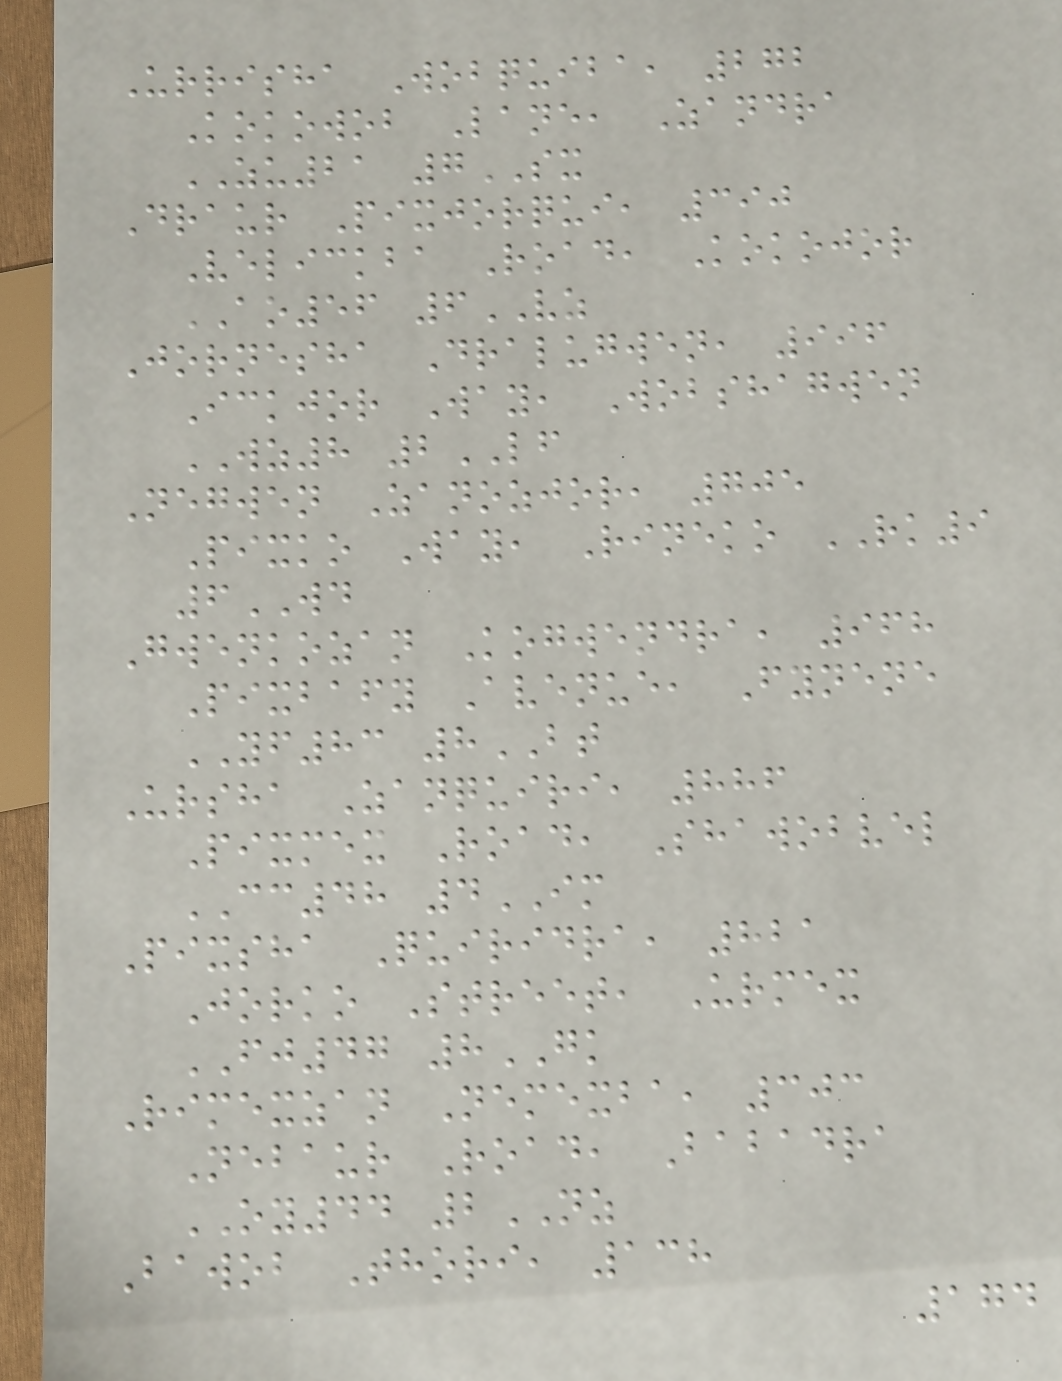Urrisha Wobquiba, 272
Kokowob Lane, Zandra
ZU21 7SX
Draur Pixjorqui, 390
Velickba Road, Kokojor
AO56 6VZ
Jornesha Dralugwen, 996
Ickjor Way, Wobshagwen
WZ8 2LF
Negwen Zanozjor, 705
Pixko Way, Rineko RK9
6WD
Gwenkozan Kogwendra, 968
Pixbafy Avenue, Fynene
YF83 8BT
Ursha Zanquiri, 886
Pixmex Road, Shawobvel
CC48 4IM
Pixsha Quiridra, 821
Jorko Street, Urmex
FJ47 8GK
Rimexzan Nemexba, 303
Nebaur Road, Babadra
OY44 2NZ
Bawob Thori, 138
174
